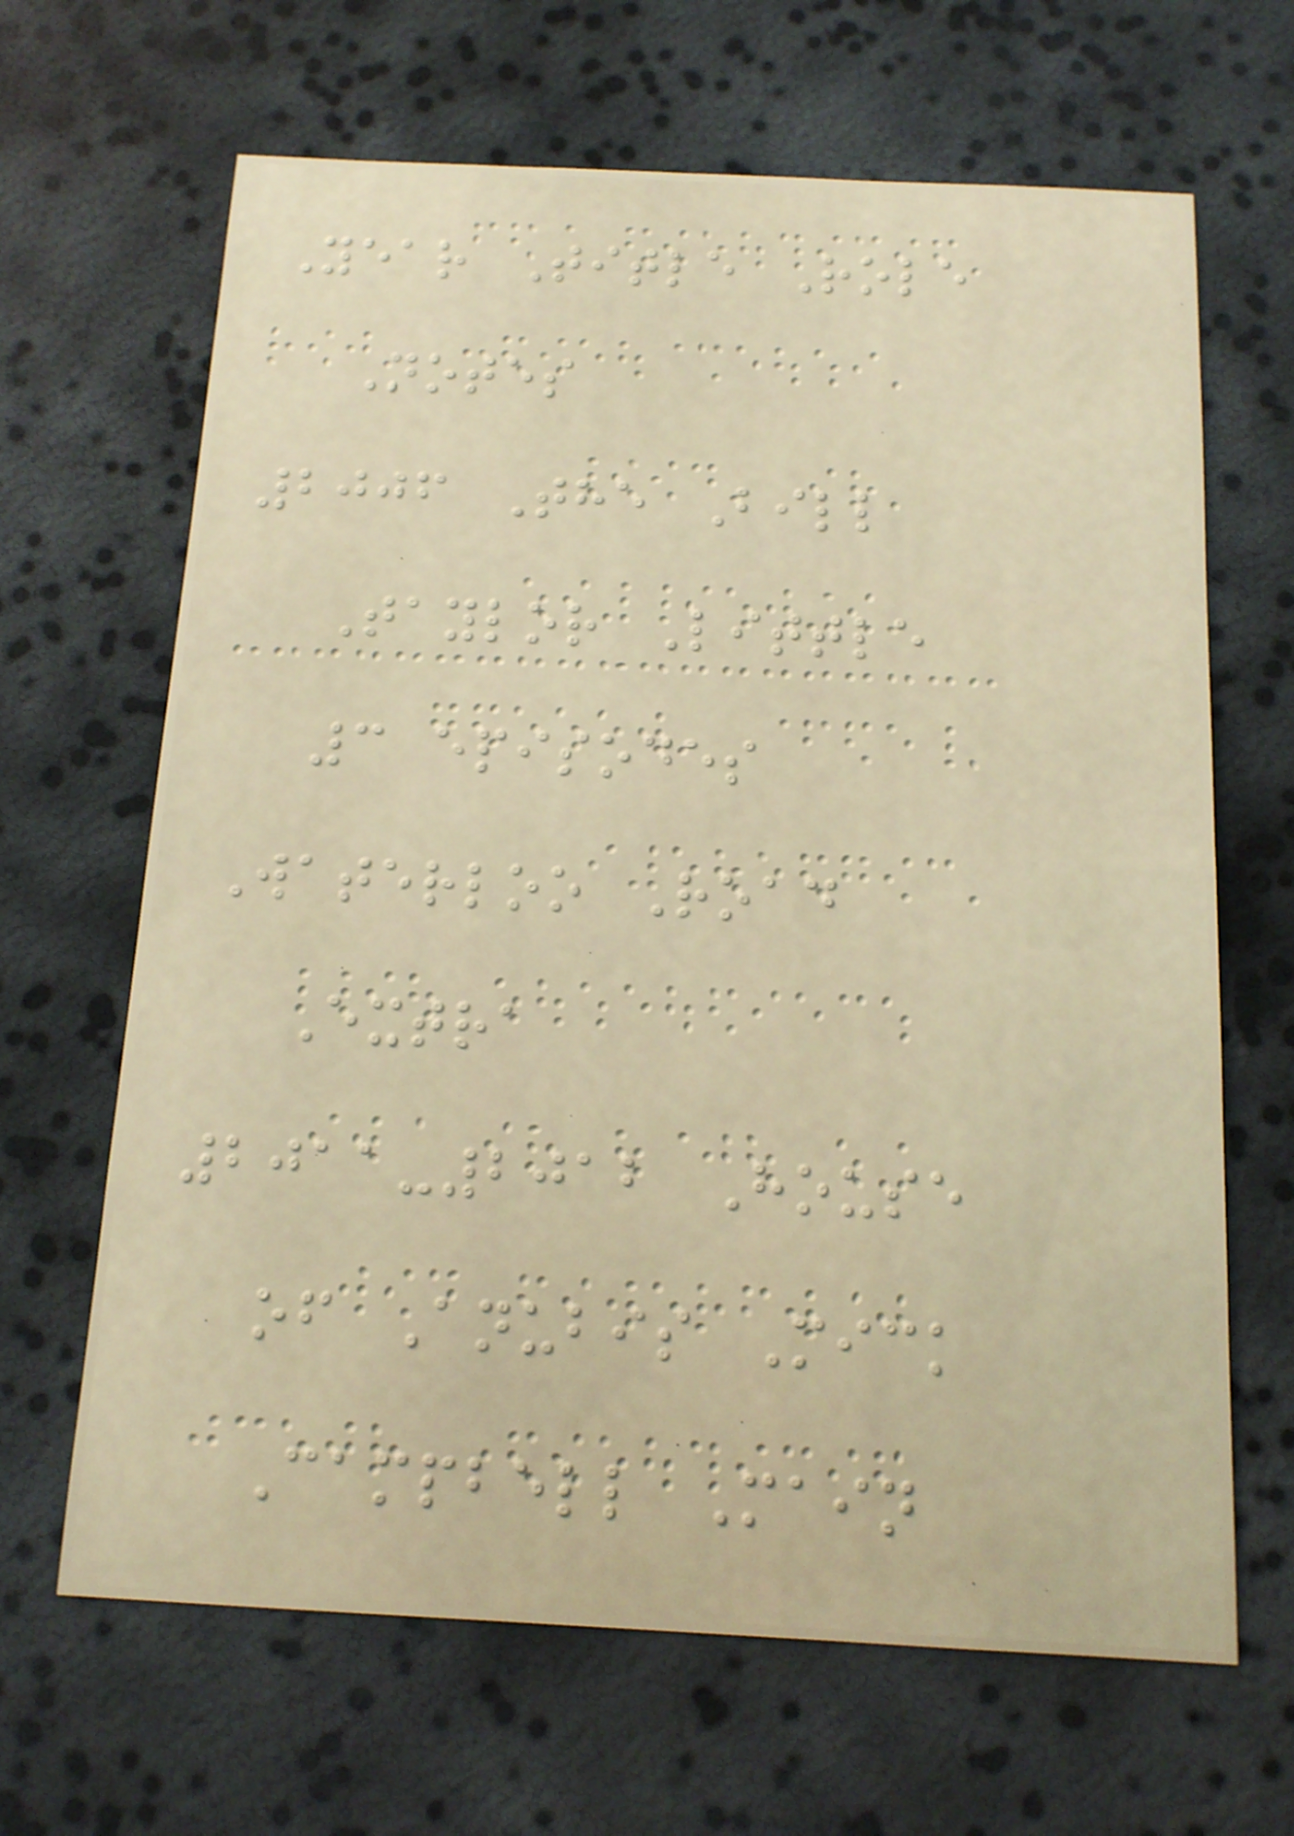Year Title Role
Notes
2006 The Bill
Taylor Little
3 episodes
Waterloo Road
Extra
2011-2012 House
of Anubis Mick
Campbell Main
